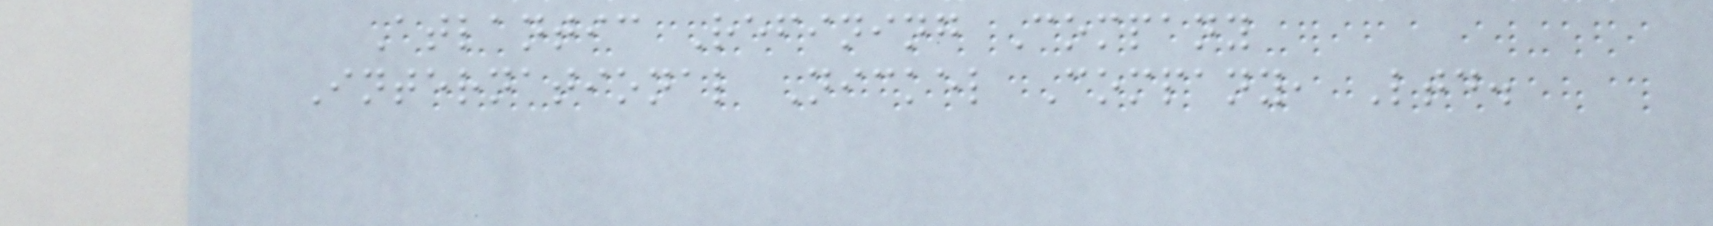Atlantic Refining Company
International Nickel Company, Ltd.
